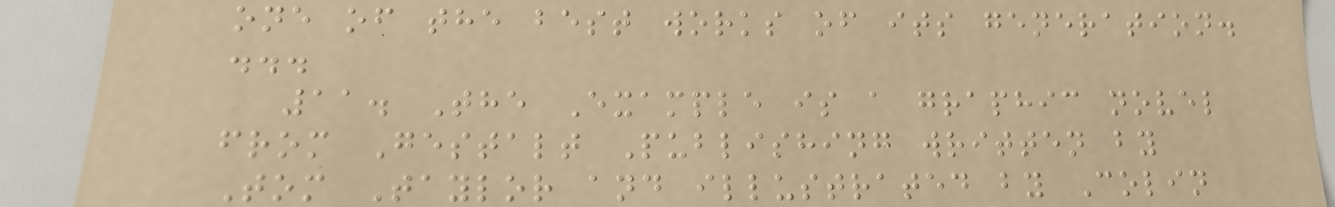one of the best works of its generation.
...
11. The Example is a graphic novel
from Gestalt Publishing written by
Tom Taylor and illustrated by Colin
